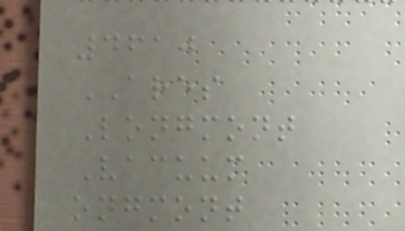4610
ARES
Longmont
Vacuum
ongmont
